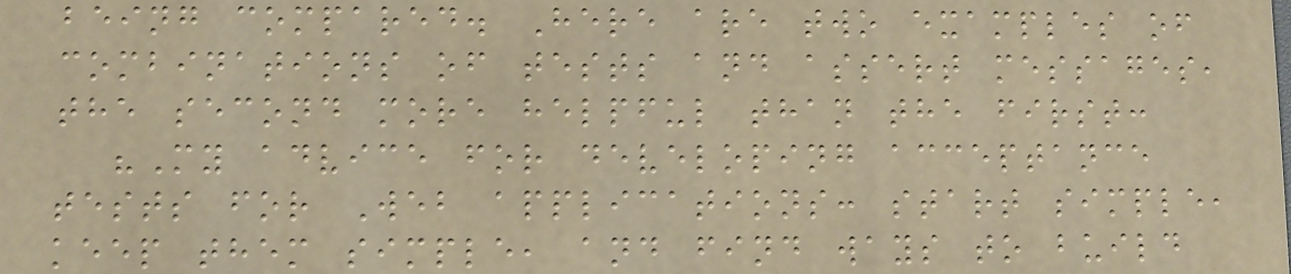being compared. Here are two examples of
combinations of tests and assert messages,
the second more helpful than the first:
"My advice for developing acceptance
tests for Web applications: start simple,
keep them simple, and find ways to build
